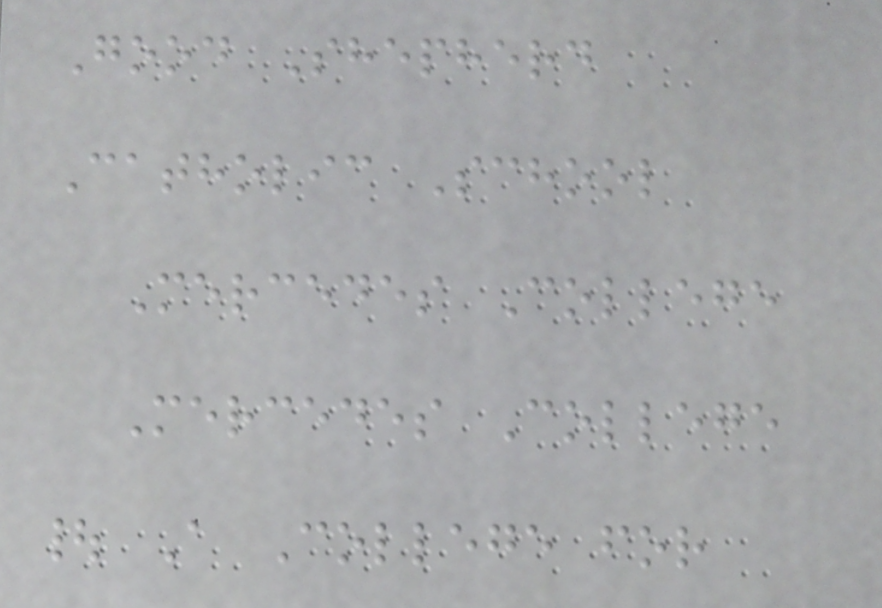Good Shepherd
Catholic School
Mercedes College
Mercedes College
| A College for
